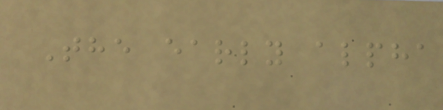The early alpha
